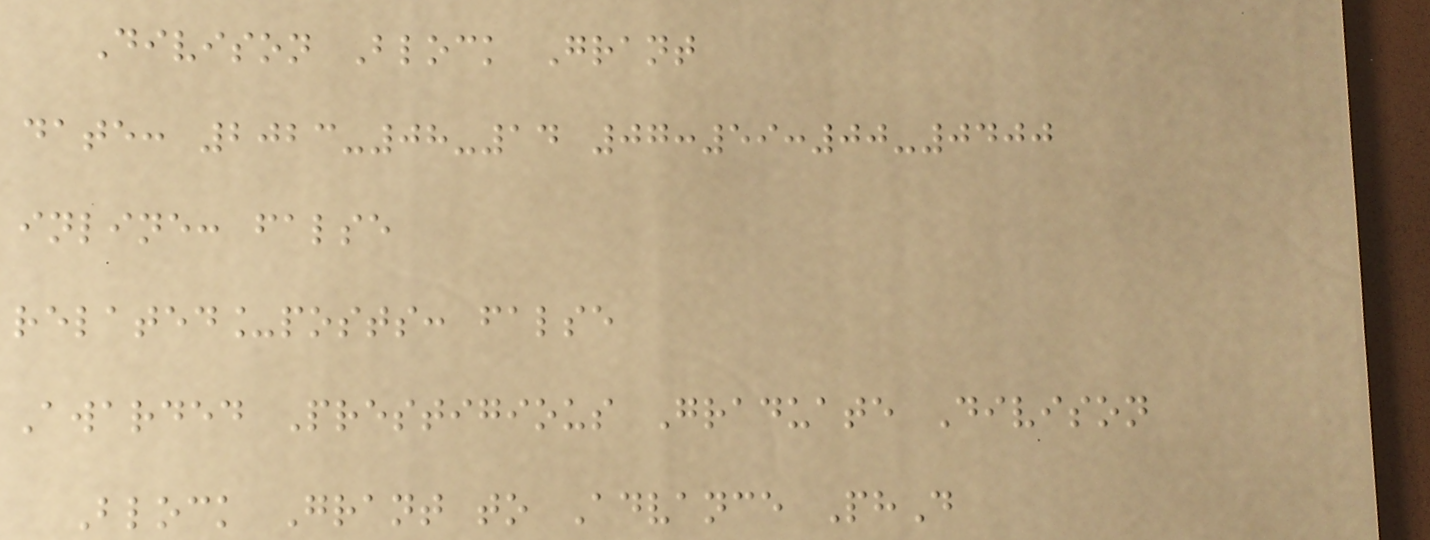Divison Block Grant
date: 2023-08-14 07:59:00-0400
inline: false
related_posts: false
Awarded Prestigious Graduate Divison
Block Grant to Advance PhD
